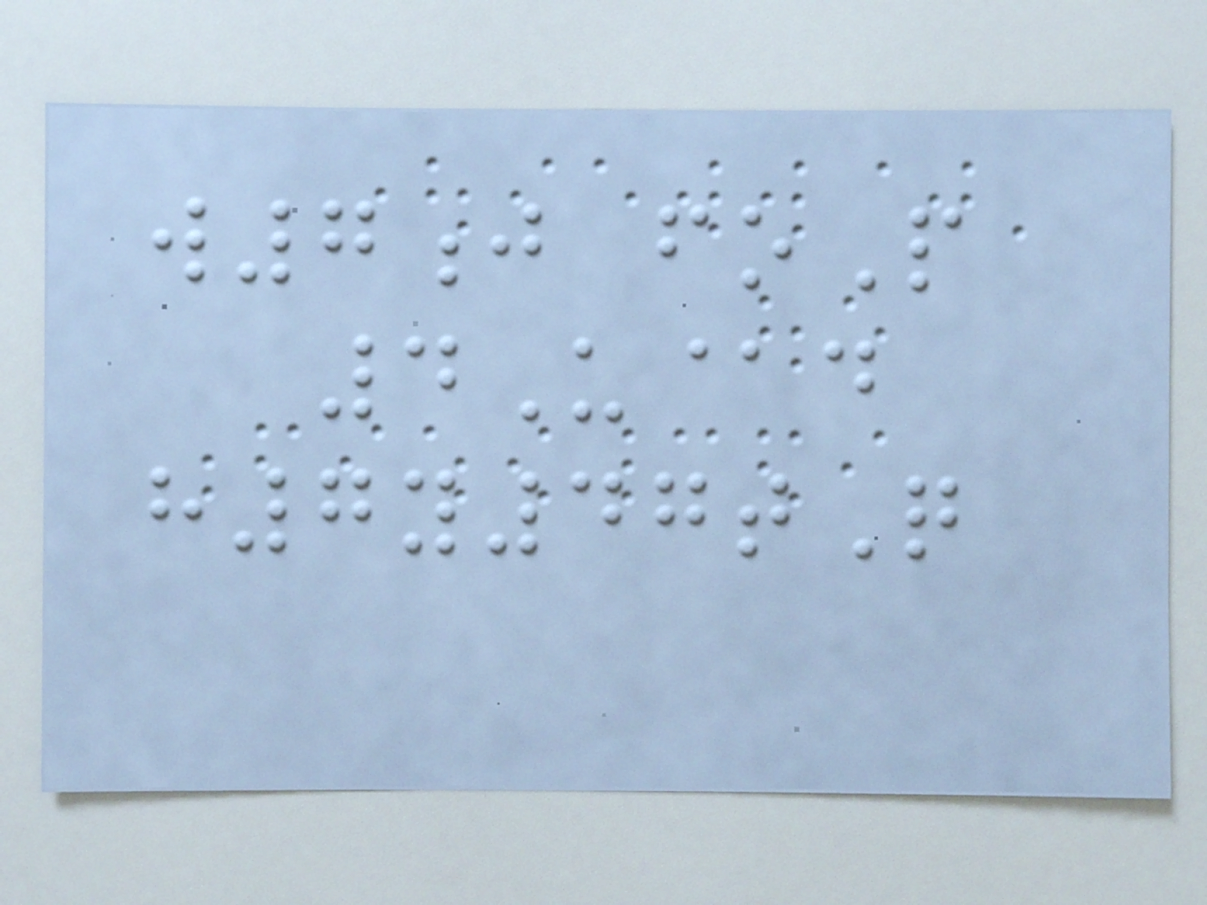w7j foP
4U@d
h7y47tQ
